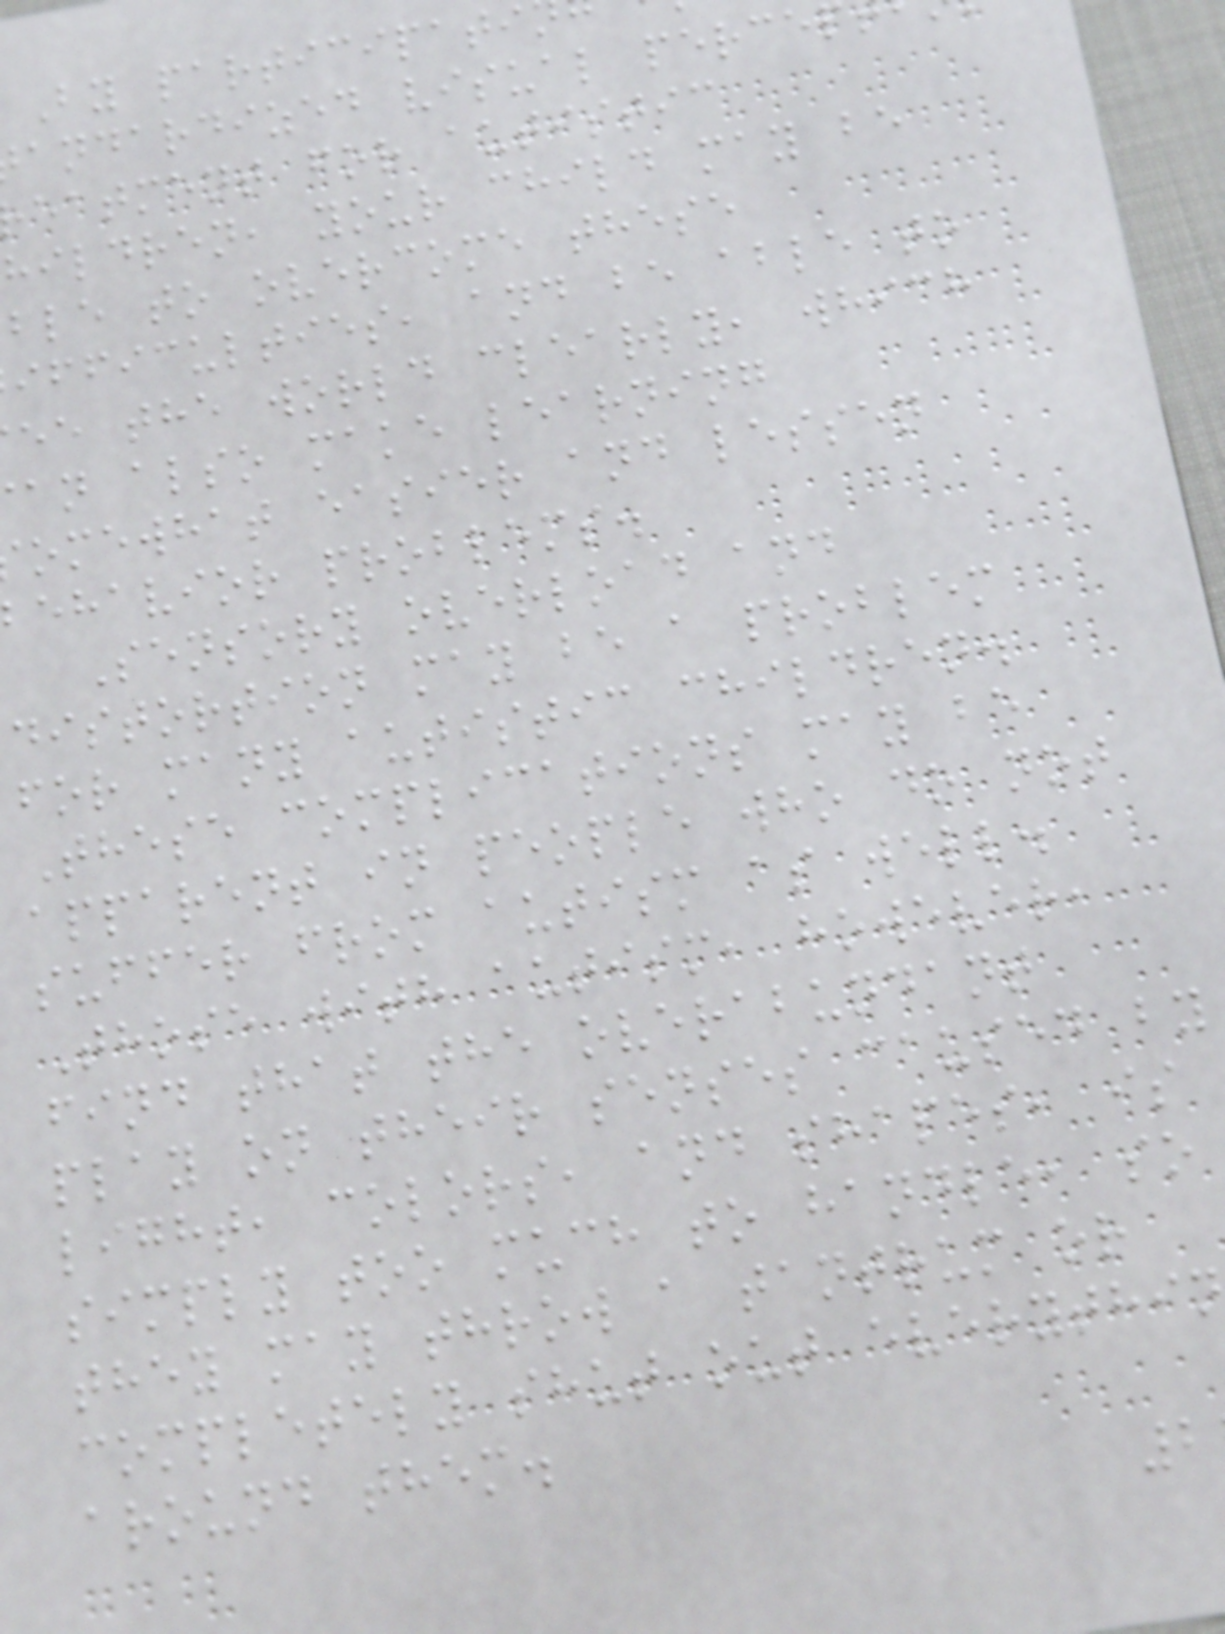By participati
andardized visual perce
eatment for autistic
hildren, your child may be
ble to overcome these
ifficulties, and be able to
ee the world clearly, which
an also make learning
omewhat easier and lessen
ehavior problems.
Sensory overload and
distortion may be a problem
for many autistic children.
These complications may be
apparent in people who do not
suffer from autism as well.
Those with autism, however,
find that the overabundant
play on their senses caused by
light, colors, and shapes, is
simply too much to handle, so
they may throw a tantrum or
completely shut out everythi
around them.
